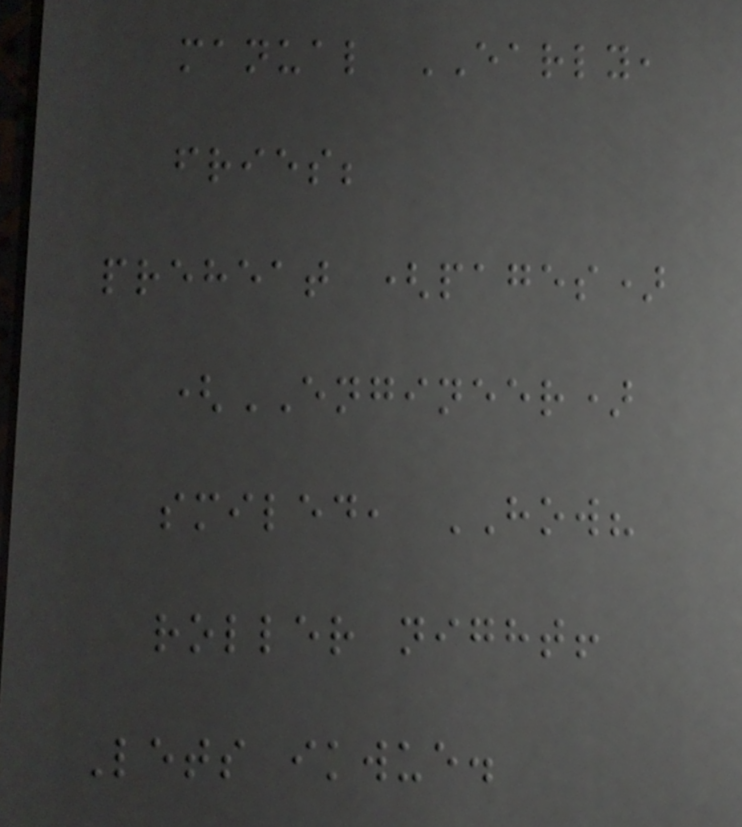manual EARLY,
fries;
preheat (pages)
(ENGINEER)
smiled, HOW?
roller night!
Lets ikwue.
